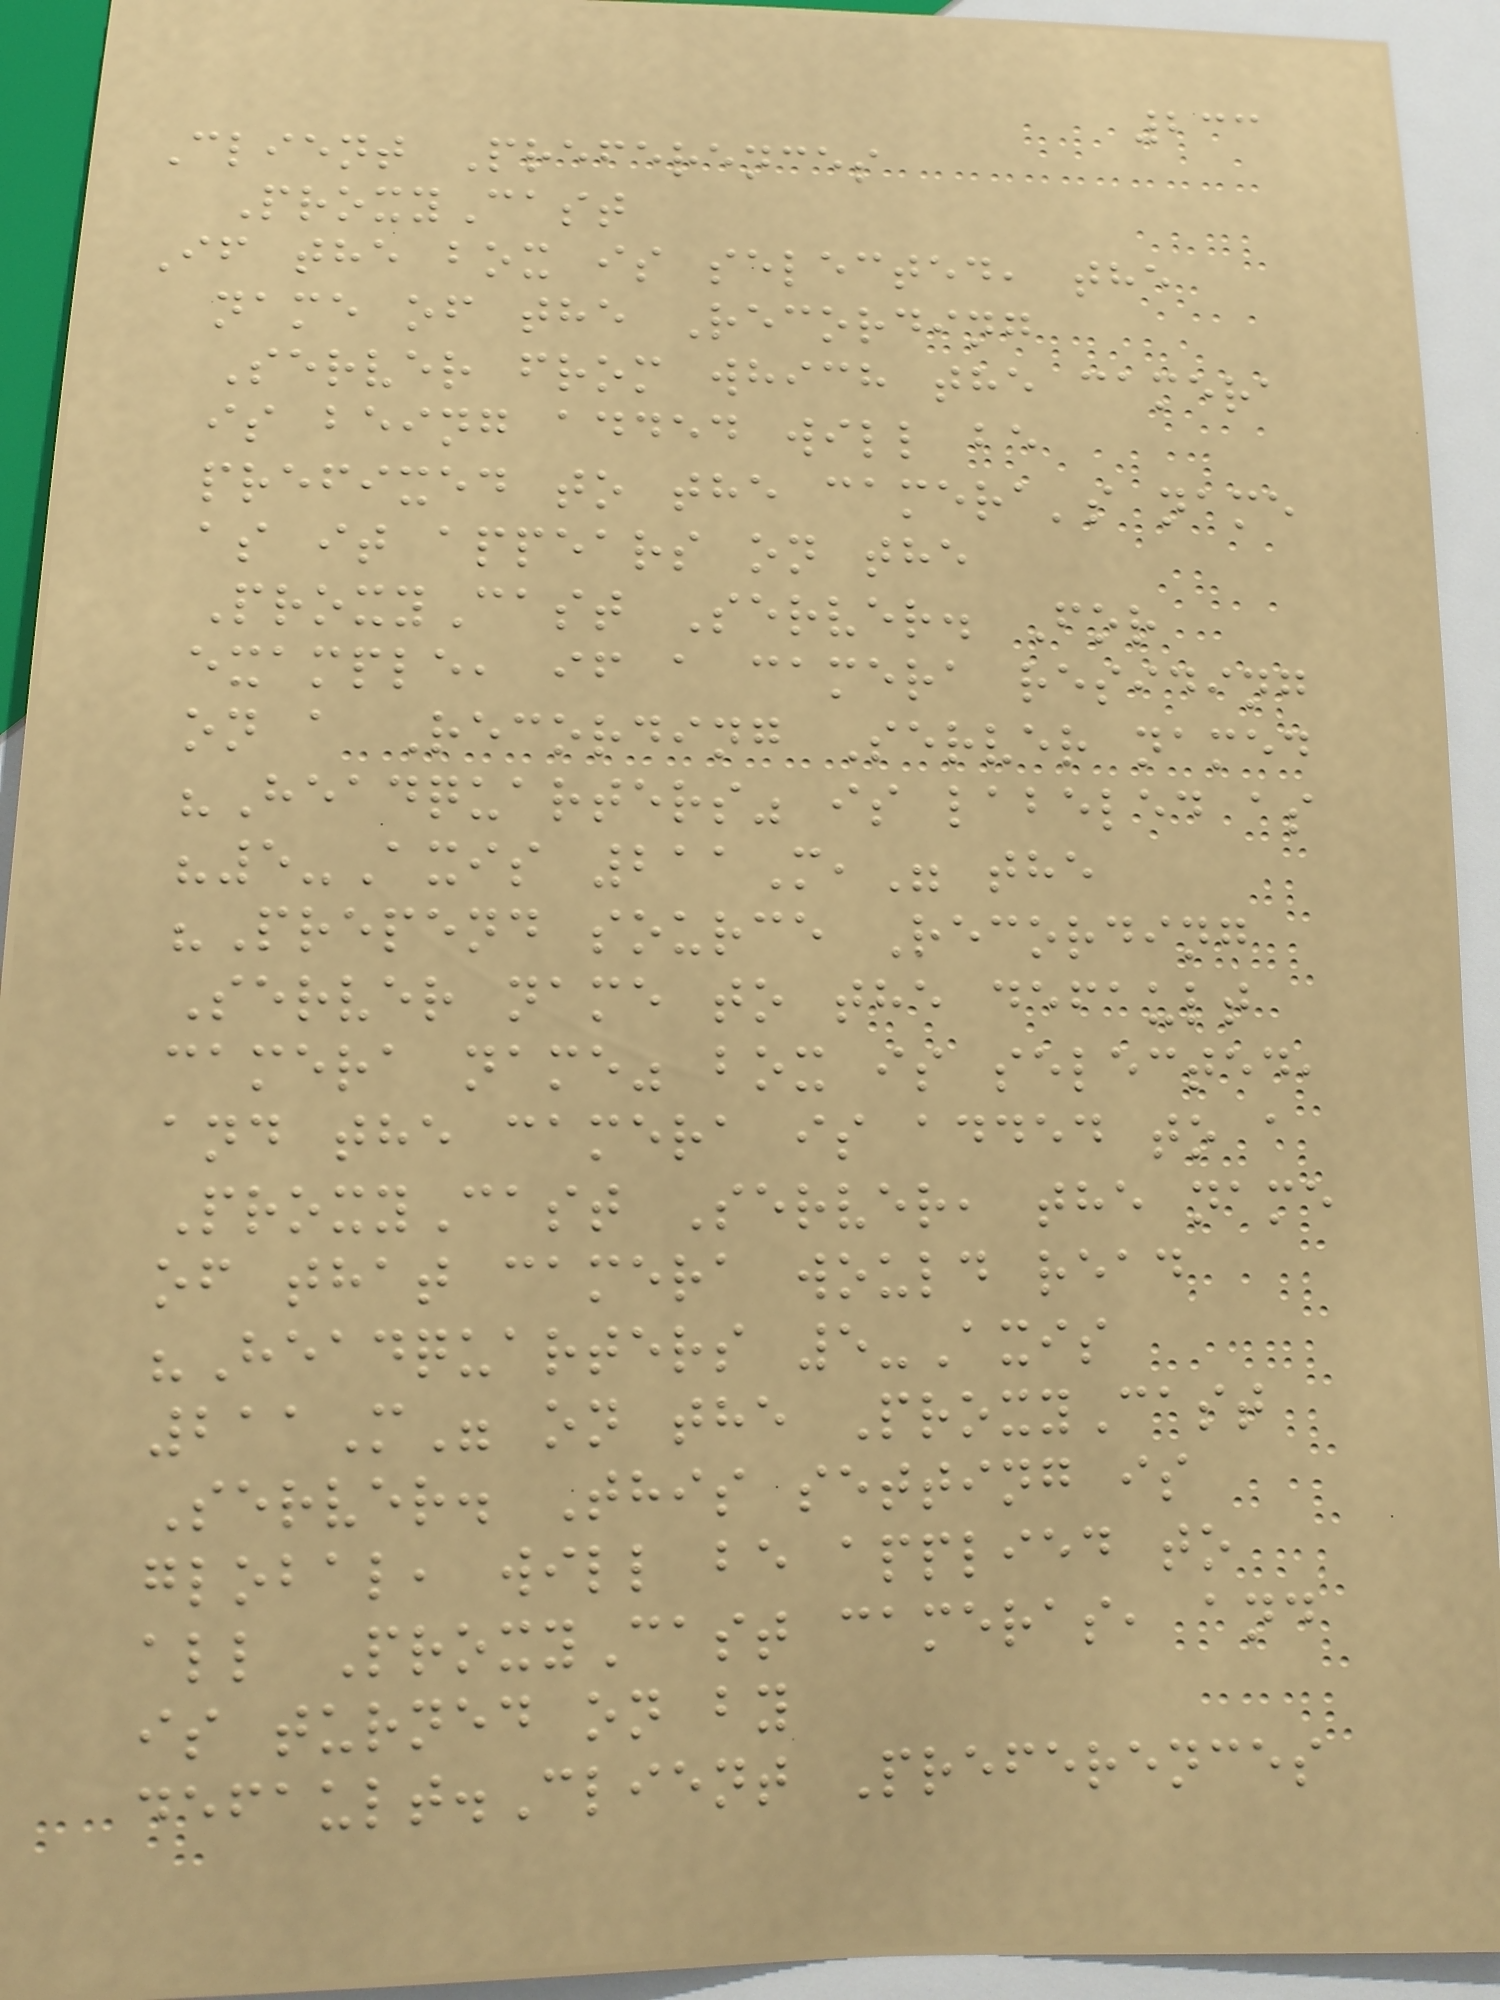233
Client Preferences
ProxyCast
If the box is selected, the
name of the Recording
Server from which the camera
is being added will be
prefixed to the camera's name
as it appears on the
ProxyCast Server. For
example, if a camera residing
on a Recording Server named
"Headquarters" is labeled as
"5-Axis 211M," the
"Prepend source Recording
Server name to the default
camera name" box is selected,
and the camera is added to a
ProxyCast Server, the name
of that camera would read
"Headquarters 5-Axis
211M" on the ProxyCast
Server. This setting is
global, will be applied to
all ProxyCast cameras, and
is turned on by
default.Client Preferences
